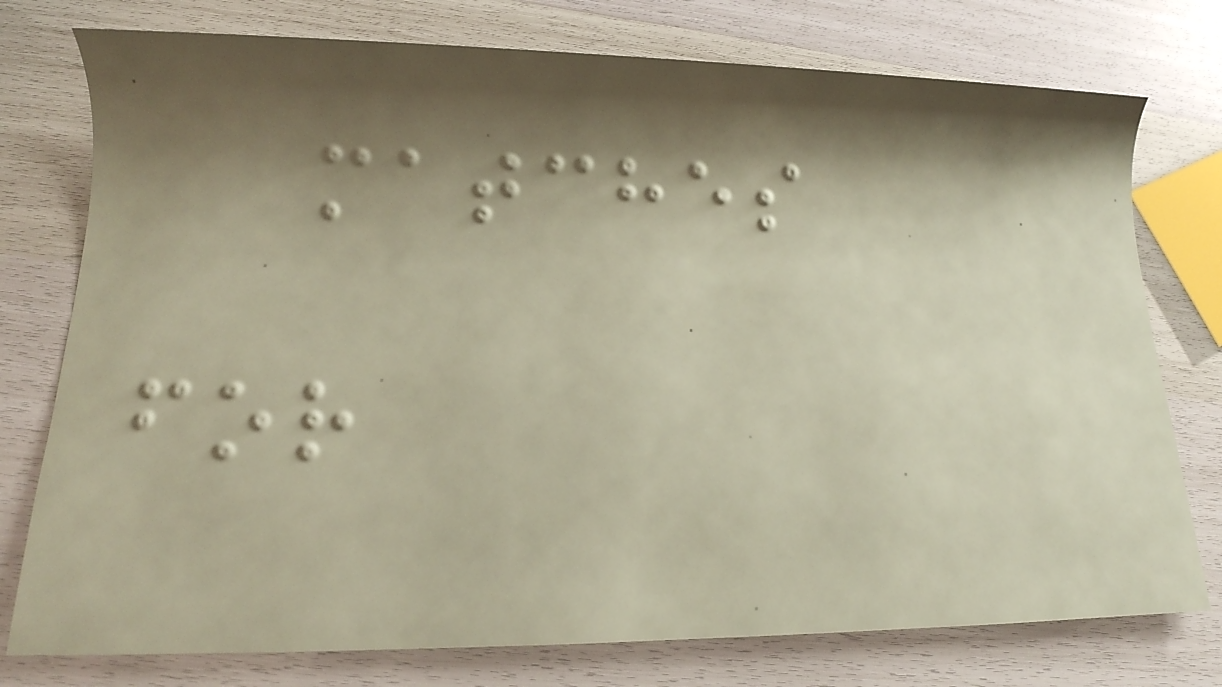matches
for
